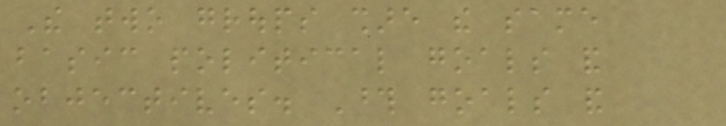The two groups share the same
basic political goals and
objectives. Those goals and
